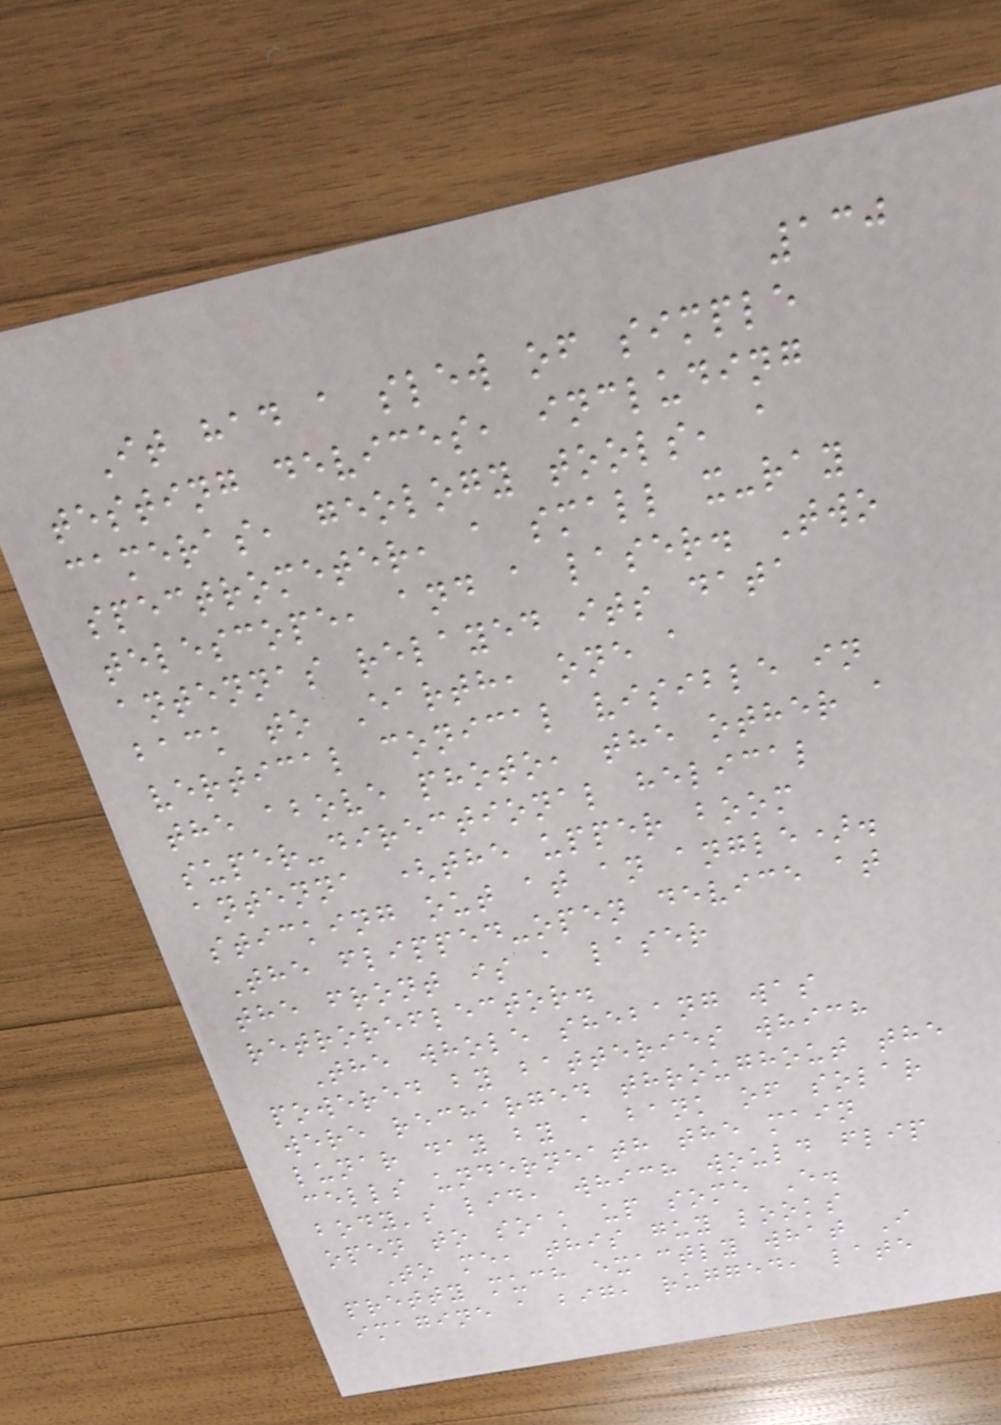130
It had a slew of simple
testing devices, including
cameras, geology tools, a
spectrometer, a small x-ray
telescope, and a laser. Two
antennas relayed its data
back to Earth, one a
vertical conical visible in
the above photo, the other a
super-directional helical
antenna (the upper boom
sticking out at an angle).
The flipped-open device at
the front is a laser
retroreflector.
The whole shebang was
powered by batteries which
were recharged throughout the
lunar day by a bank of solar
cells underneath the main
body's lid, which would flip
open to soak up some E.
To me, this guy looks
pretty much exactly what I
imagine a big, rugged, late
